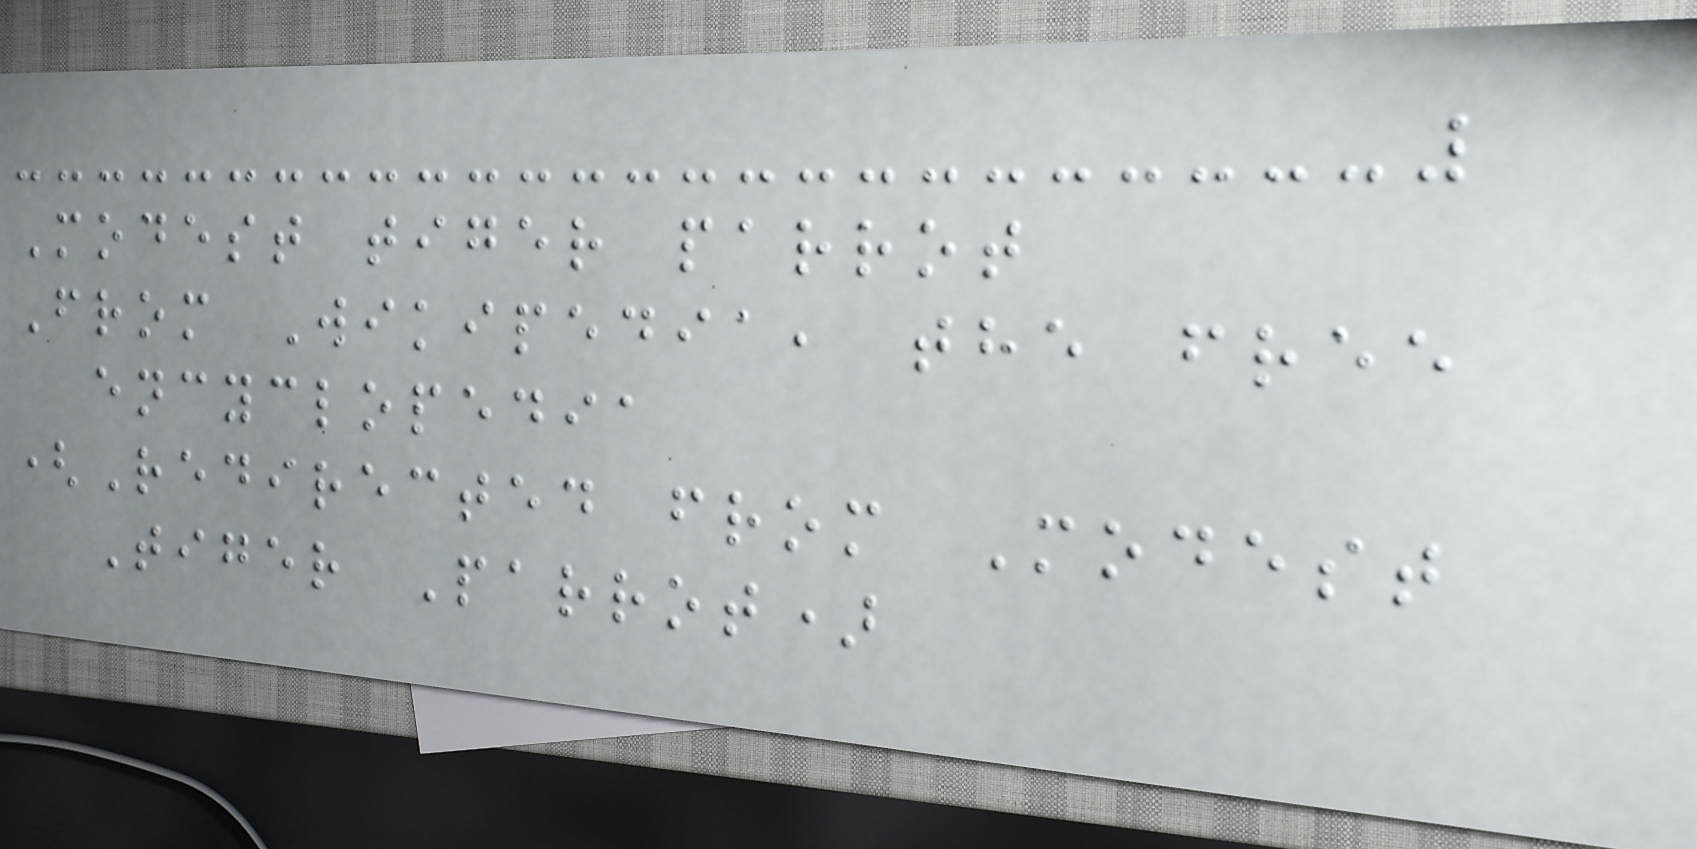Modest tiger parrot
From Wikipedia, the free
encyclopedia
(Redirected from Modest
Tiger Parrot)
